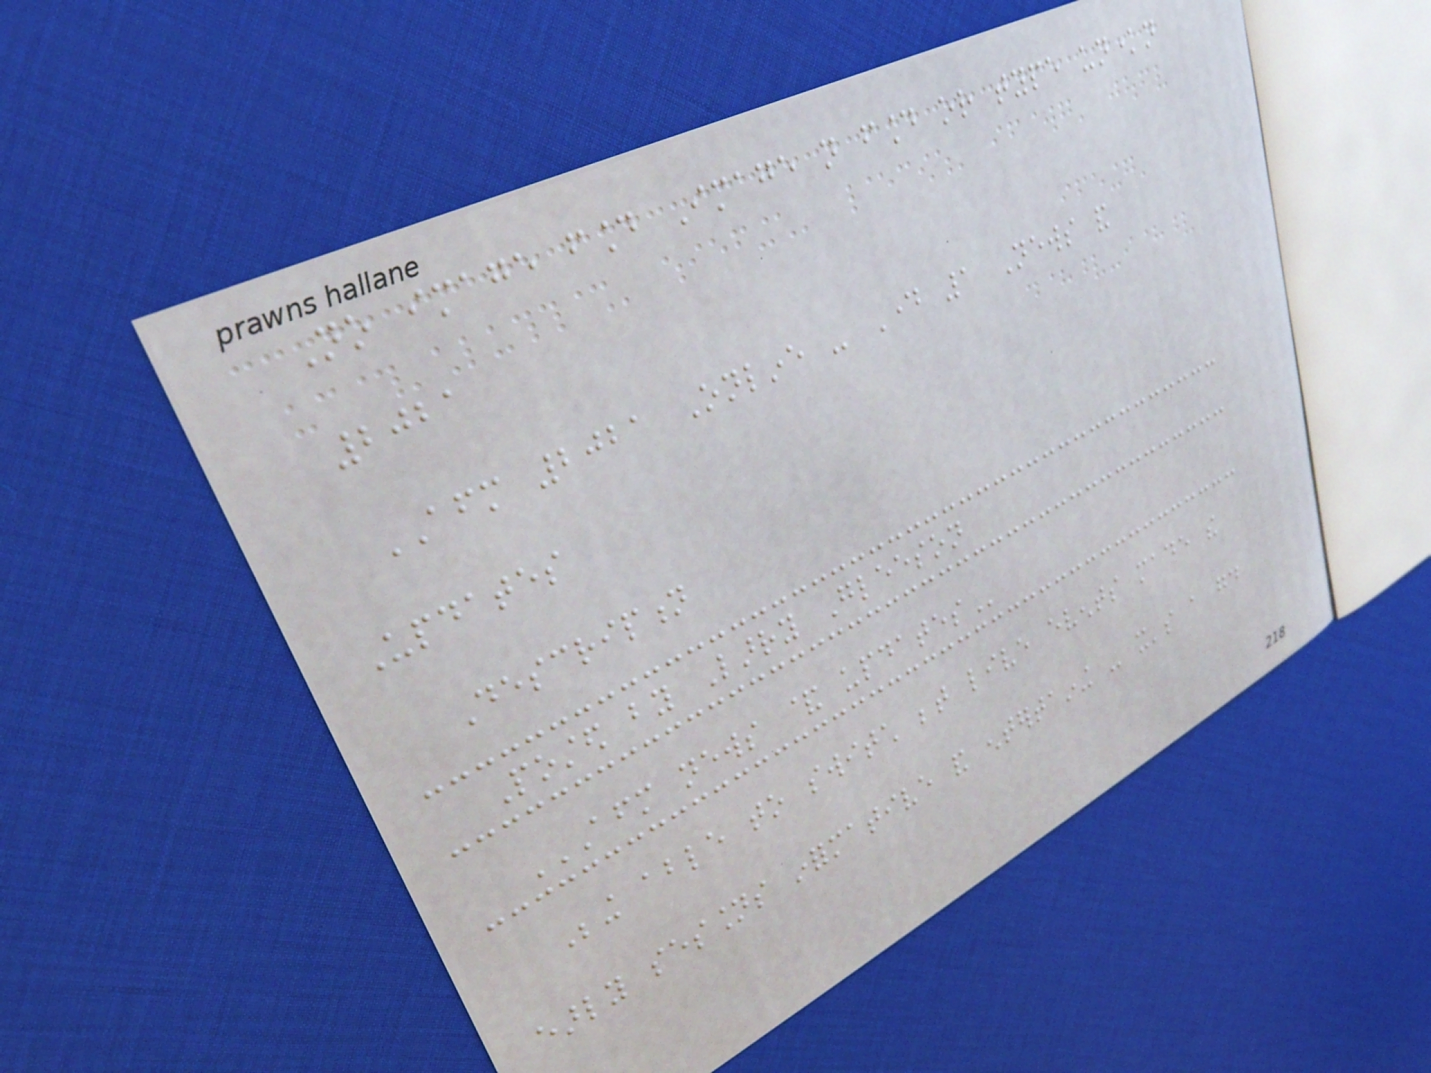No image found Image not found or type unknown
2021
AFM 2021 Online - Day 1 News and
Updates
Description
Posted by Larry Gleeson
AFM NEWS & UPDATES
Being able to switch between live events made the
early sessions informative and entertaining - it's a good
